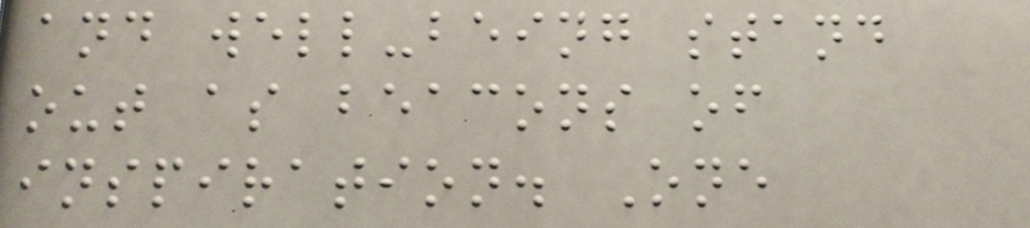and well-being stand
out as beacons of
inspiration. One
